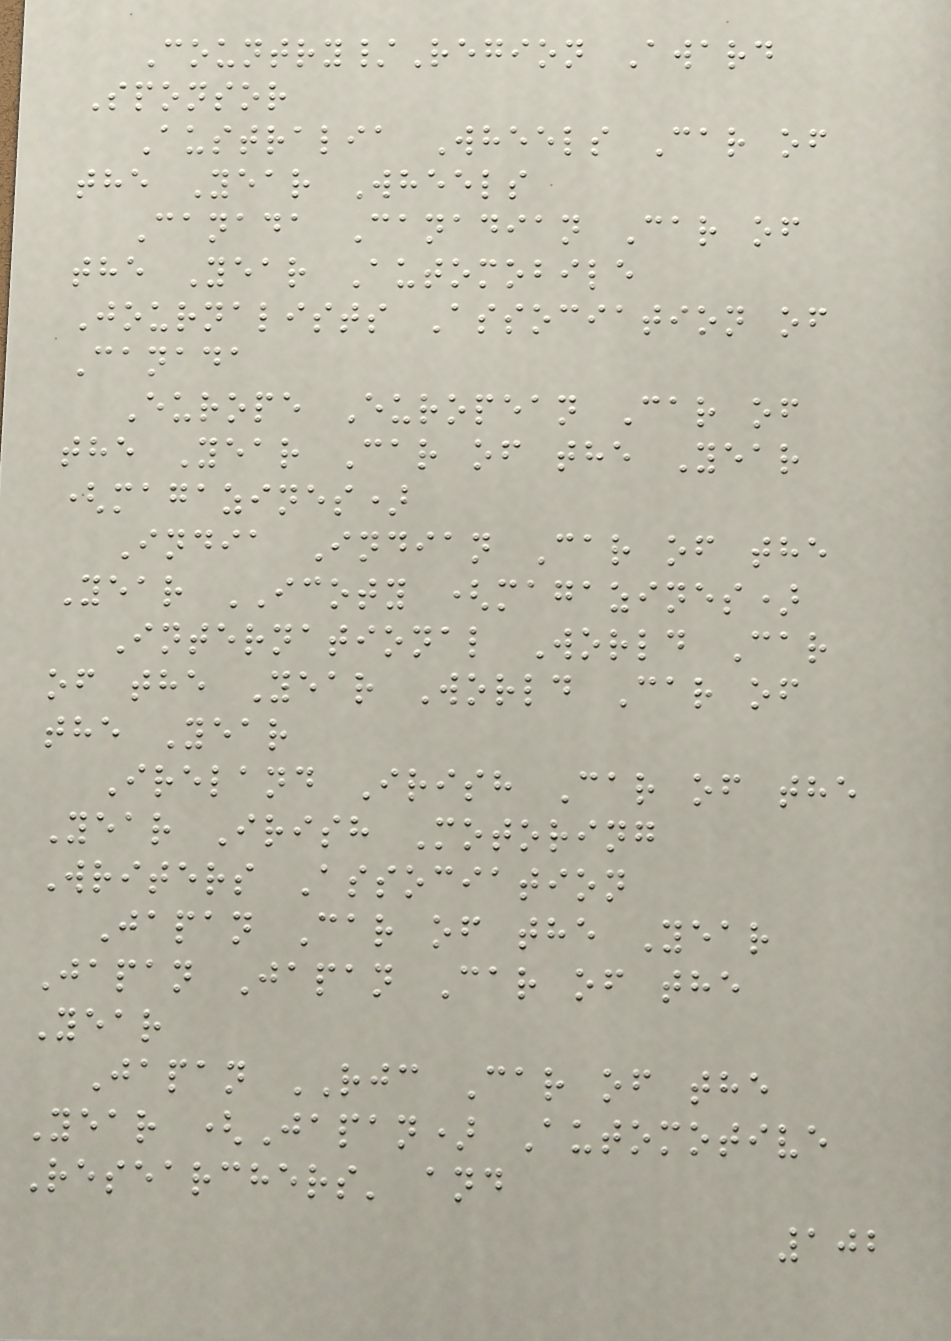Country/Region Award
Sponsor
Australia Wheels Car of
the Year Wheels
Canada Canadian Car of
the Year Automobile
Journalists Association of
Canada
Europe European Car of
the Year Car of the Year
(magazines)
India Indian Car of the
Year ICOTY (magazines)
International World Car
of the Year World Car of
the Year
Ireland Irish Car of the
Year Irish Motoring
Writers Association
Japan Car of the Year
Japan Japan Car of the
Year
Japan RJC Car of the
Year (Japan) Automotive
Researchers' and
102
